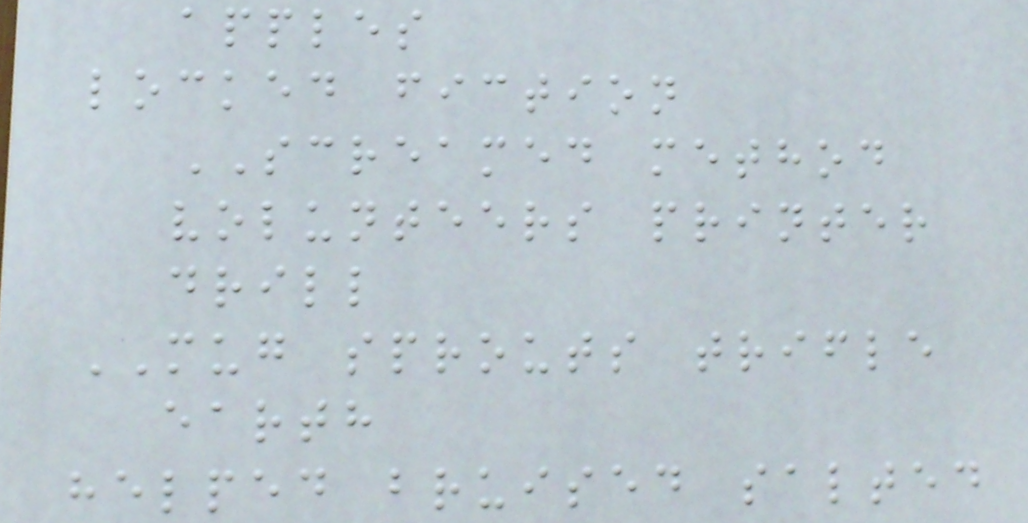apples
locked fiction
SCREAMED method
volunteers printer
drill
MUG sprouts trifle
earth
helped bruised salted
